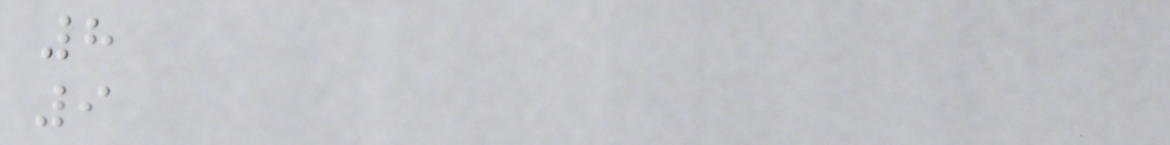8
9
